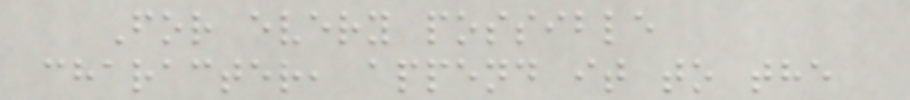For every possible
character, append it to the
